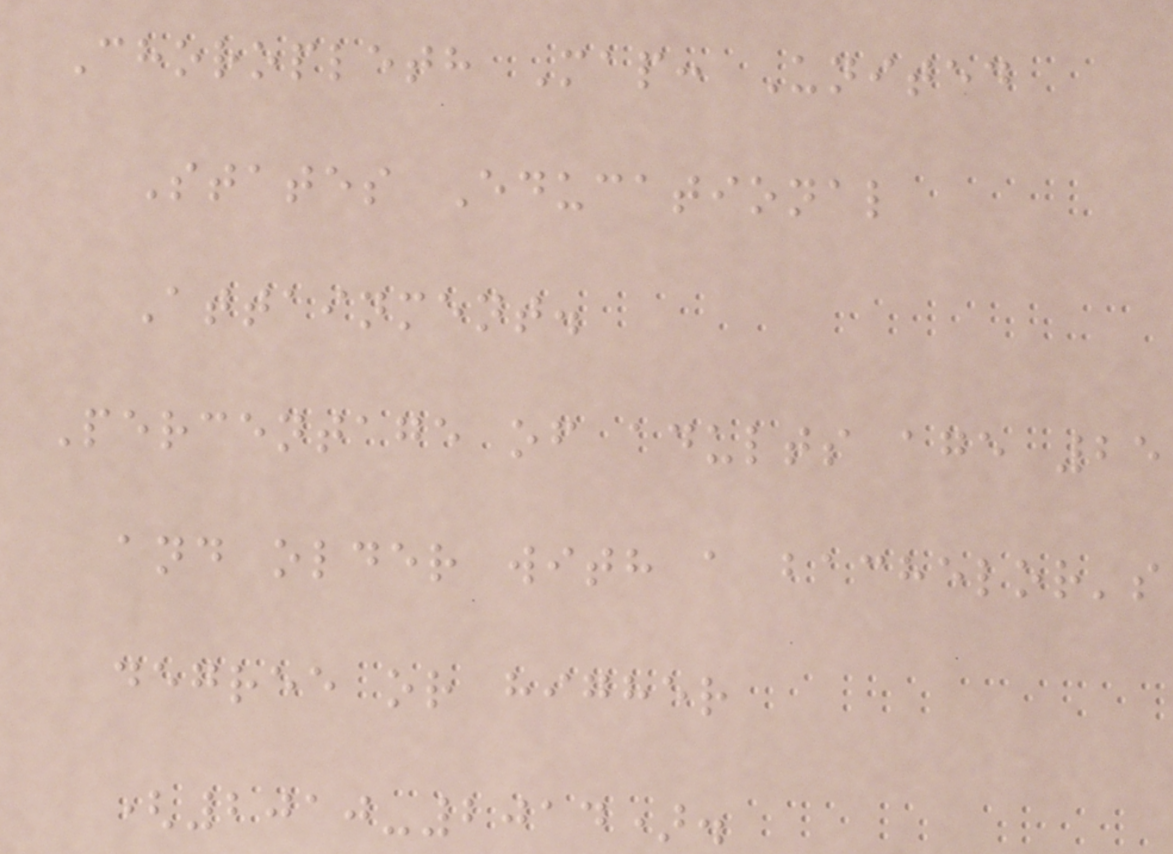Choropleth Map: United
States Educational
Attainment.
Percentage of adults age 25
and older with a bachelor's
degree or higher
(2010-2014).
